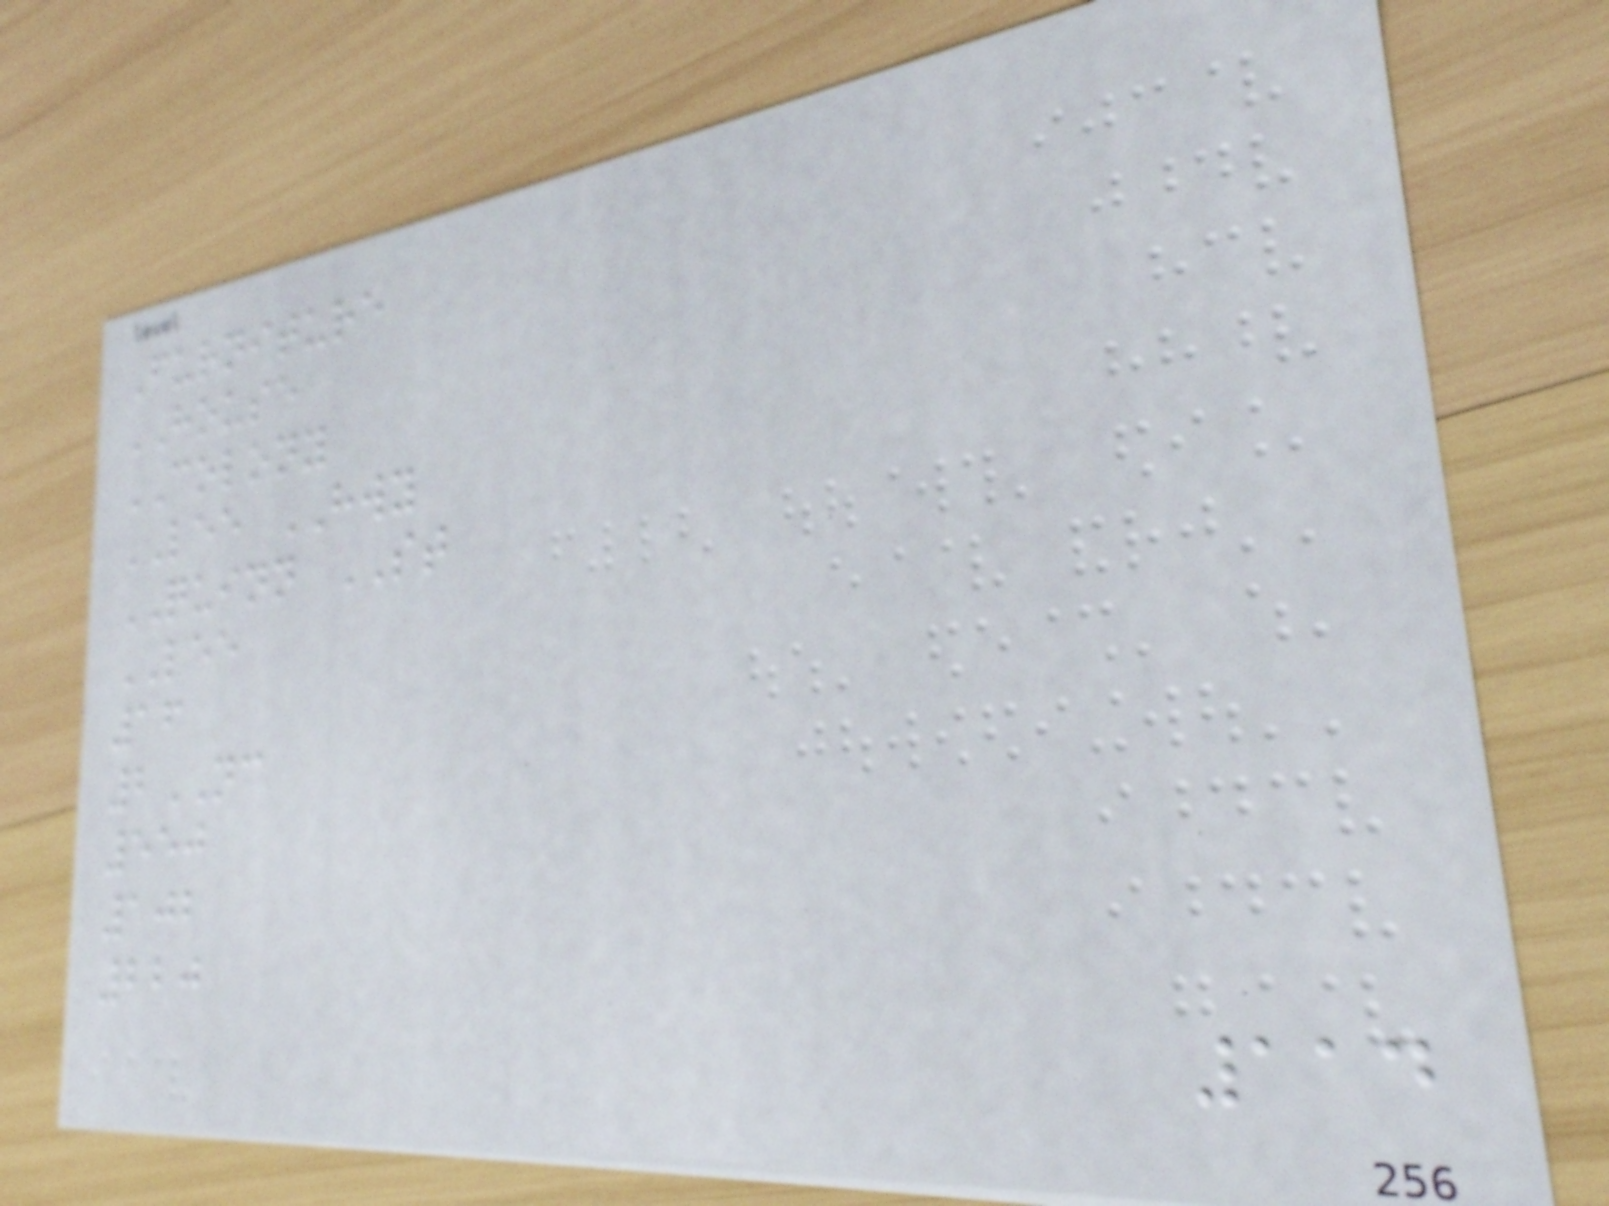Furniture
HOUSE
COLONY
LEE HWY
QUINN ST
LEE
16
2NC
550
102
220
114
